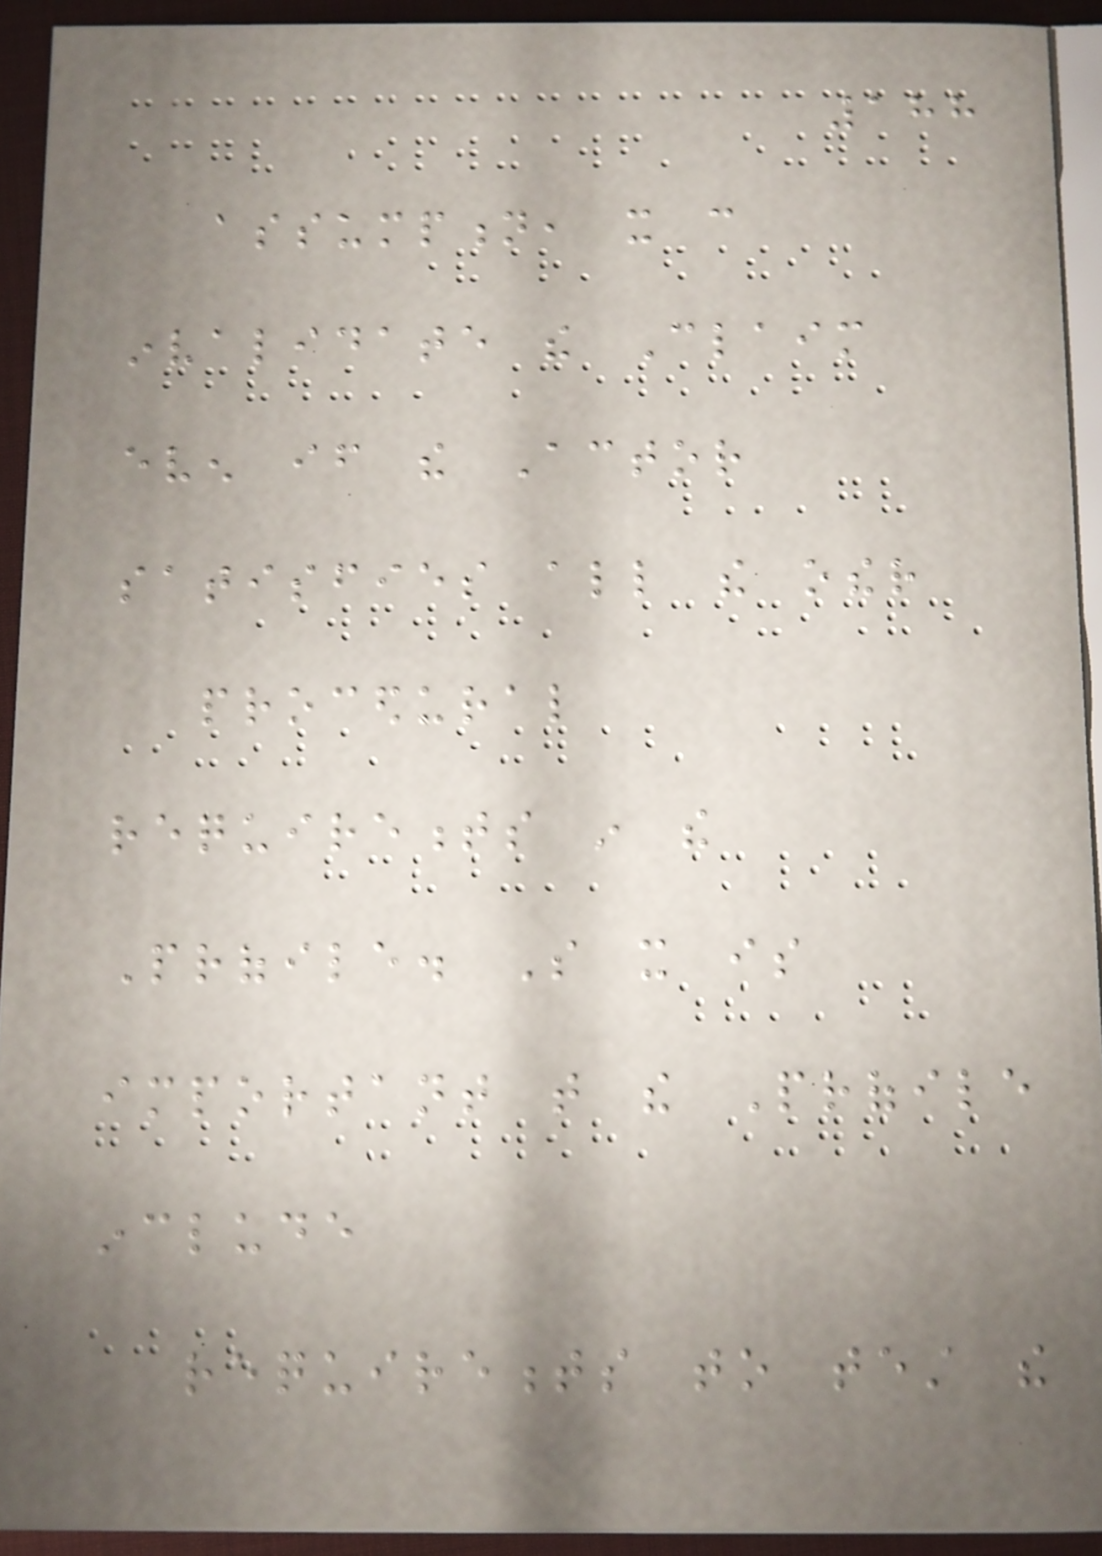188
assumption, it can
invalidate the Claim
even if the Actor
satisfies all the other
procedural
requirements in the
Profile. So it is
important that the Profile
include
requirements to test the
